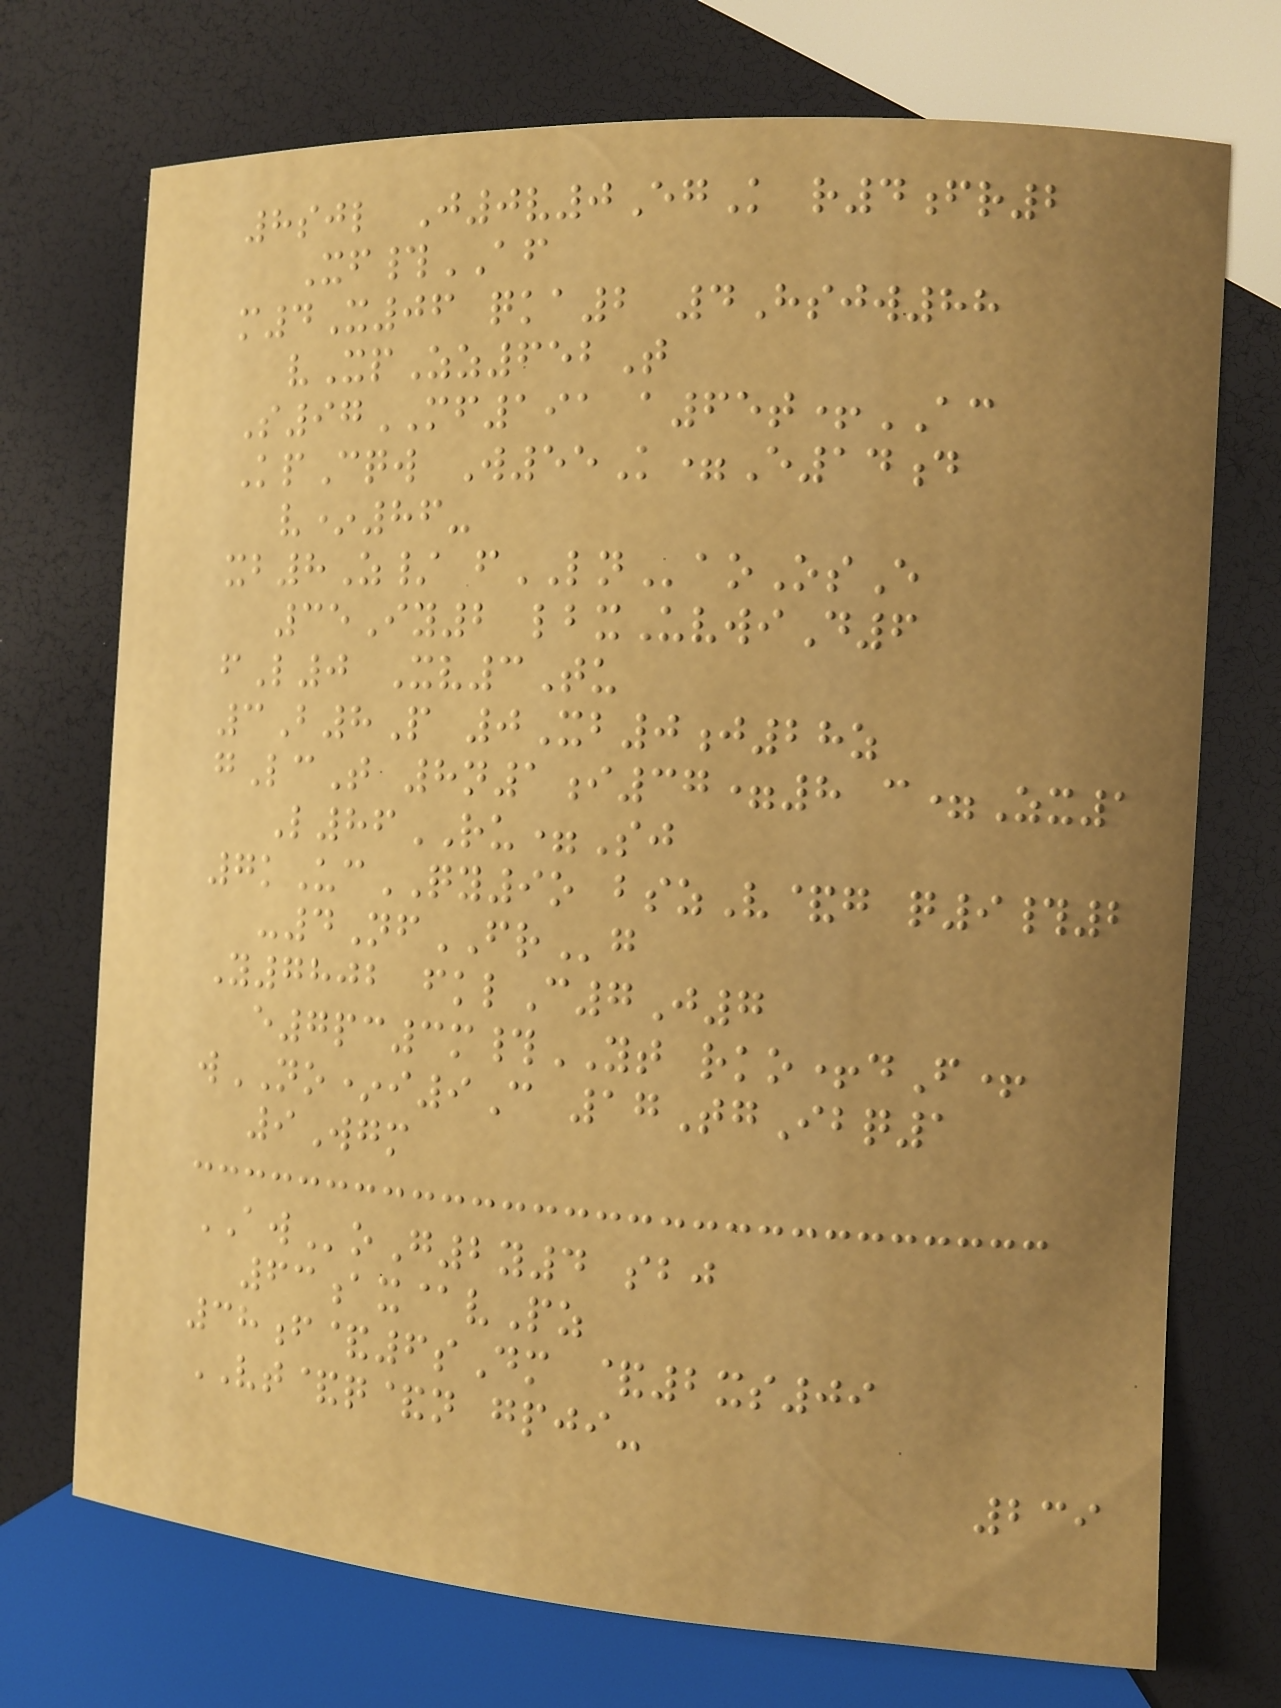8sjl J0v0EgK r4fr2
Xf#AF
m4X06 qka2 4Hsjw88
vXpZz652T
S97MF191 a65t+AC
KpCqw W55K=E14d
v*86-
xb8Z/ fLNaoOsE
35Iy2 lbxUvwiD6
fL0 Xv3Tu
3B8P 0Xb0j28z
gLcT 8n1i37=8 c=Zx1
L86RU=Sj
7kUcQY9o bszV&g q9#2
-4NfFRg
Y7802 fklC7J7
e7pc3m#YT rko+dF+
wNO*i9C 17TgIbq1
9Wgm
AWoG2y4 sbj
63ax@vPz
38f&6sDm &2xs09
VT&q&n gpji-
239
